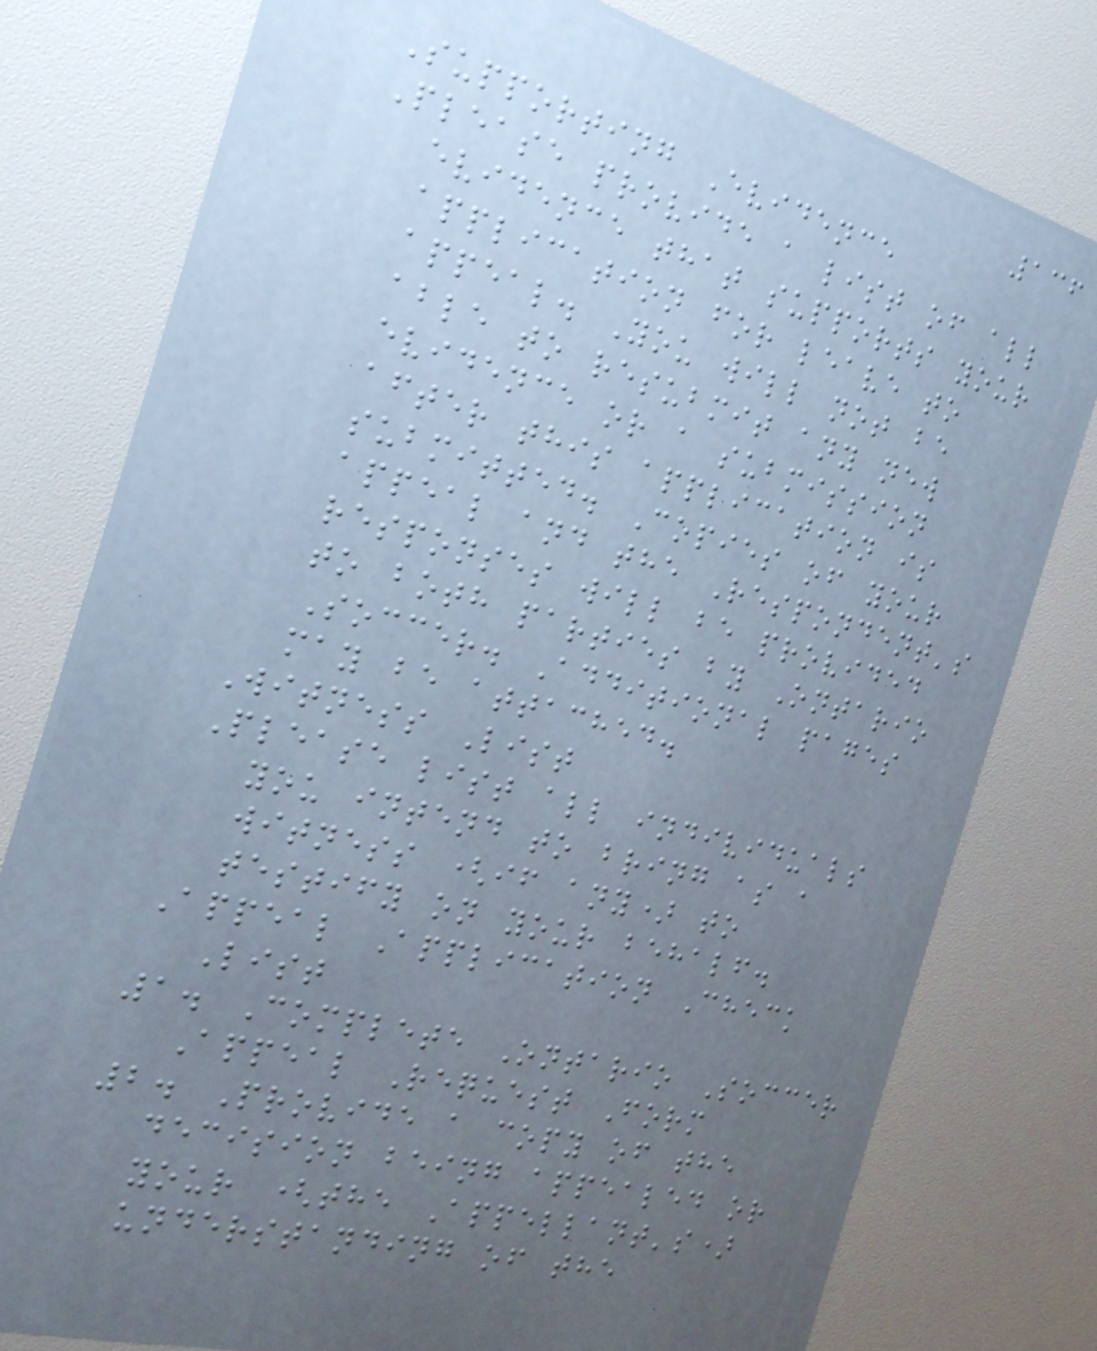136
Supporting Evidence
Please provide a list of all
evidence that supports your
application for leave to
appeal. You will not be
able to resubmit any new
evidence or a submission
after this application is
submitted. Copies of your
appeal and the Respondent's
responses will be provided
to both parties by Ontario
Soccer. Additional pages
may be attached.
Witness List
Please list all individuals
you intend to bring as a
witness (if any) to
testify on your behalf.
Appeal Application Check
List
1. Complete Ontario Soccer
Appeal Request Form
2. Provide a copy of the
decision being appealed or
your (the Appellant's)
understanding of the
